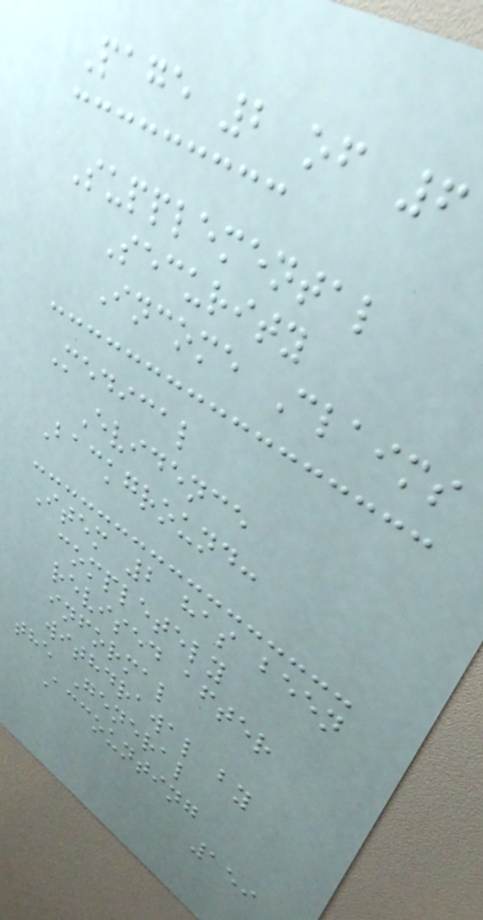Page 2 of 6
Supplemental
Security
Income Claims
Medical
Evidence
Background:
Item 2 has been
completely
revised after
informal
withdrawal by
the General
Accounting
159
